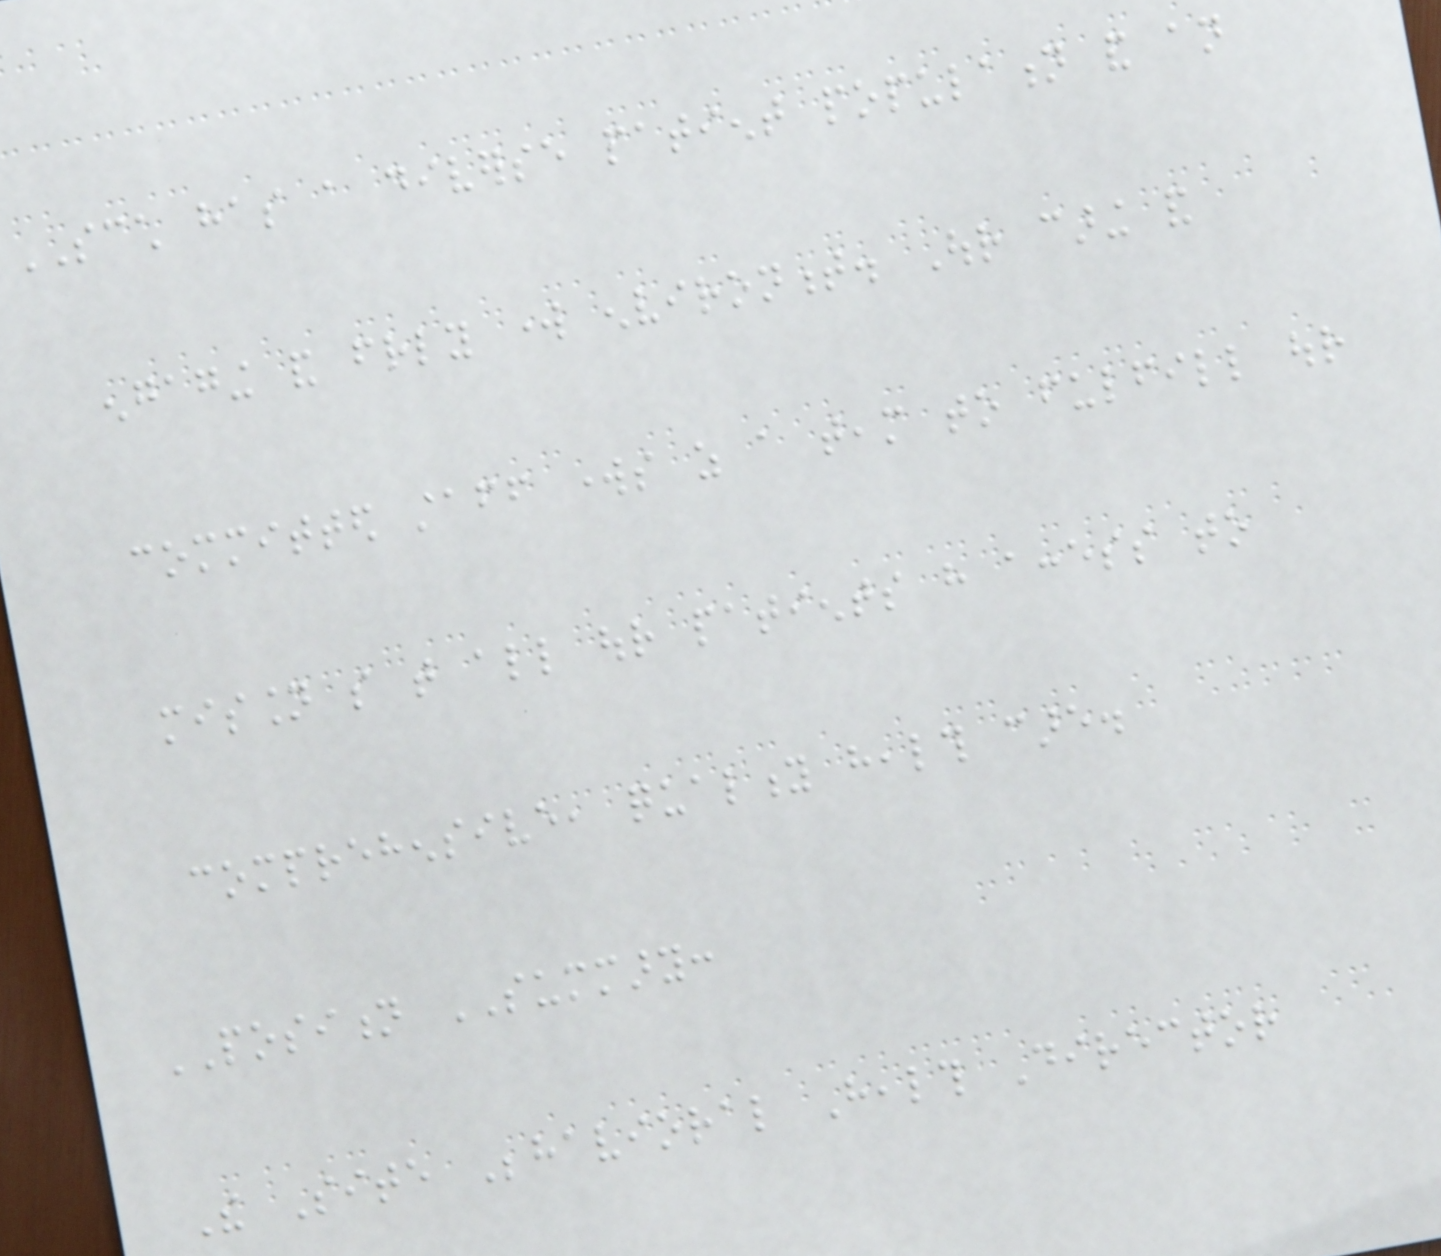SCCH has a diverse patient population and an
engaging and friendly work environment. Our caring and
committed staff works as a team to fulfill our
mission so that all our patients have access to
comprehensive, quality health care.
POSITION SUMMARY:
The Site Behavioral Health Director
